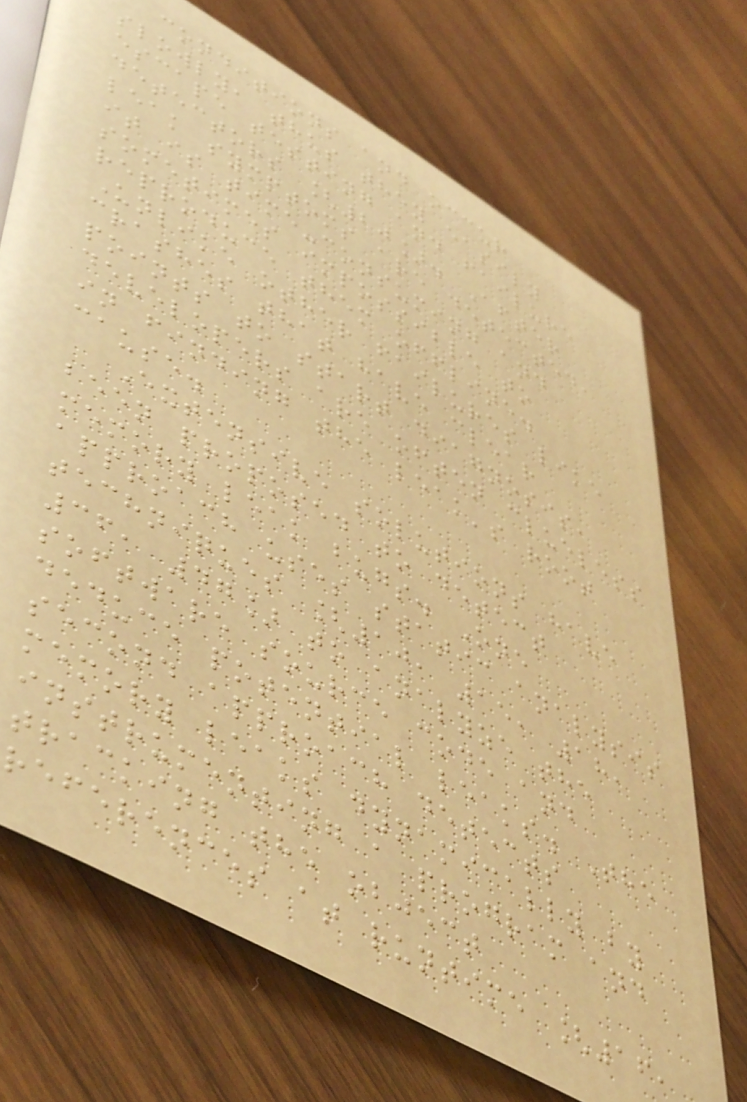conditions and occur
slowly, thus they easily
escape testing and failure
detectors [20]. After
leak symptoms are detected,
it is time-consuming and
sometimes impossible to
reproduce them offline.
Unlike other failures like
crashes that have clear
points to start diagnosis,
developers are often clueless
in finding the leak's root
cause.
Extensive solutions have
been proposed to detect
memory leak bugs. One
approach uses static analysis
techniques [10, 15, 18,
36, 47] to analyze the
software source code and
deduce potential leaks. The
second approach detects
memory leaks dynamically by
instrumenting a program and
tracking the object
references at runtime [16,
